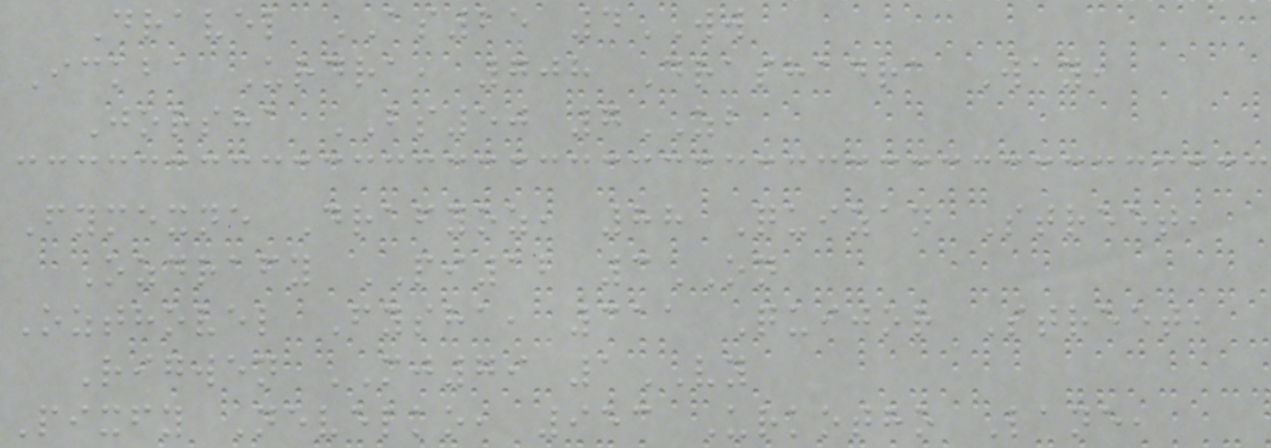Dravel AS25 4WW
Ickba Urdra, 708 Drashadra Way,
Jorsha BS50 7ZB
Fymexne Drafyoz, 88 Quizan Street,
Ozdrafy PI12 3ON
Ozthovel Fysha, 311 Quijor Street,
Rigwen MJ79 1VY
Pixfy Nevelko, 953 Urkotho Lane,
